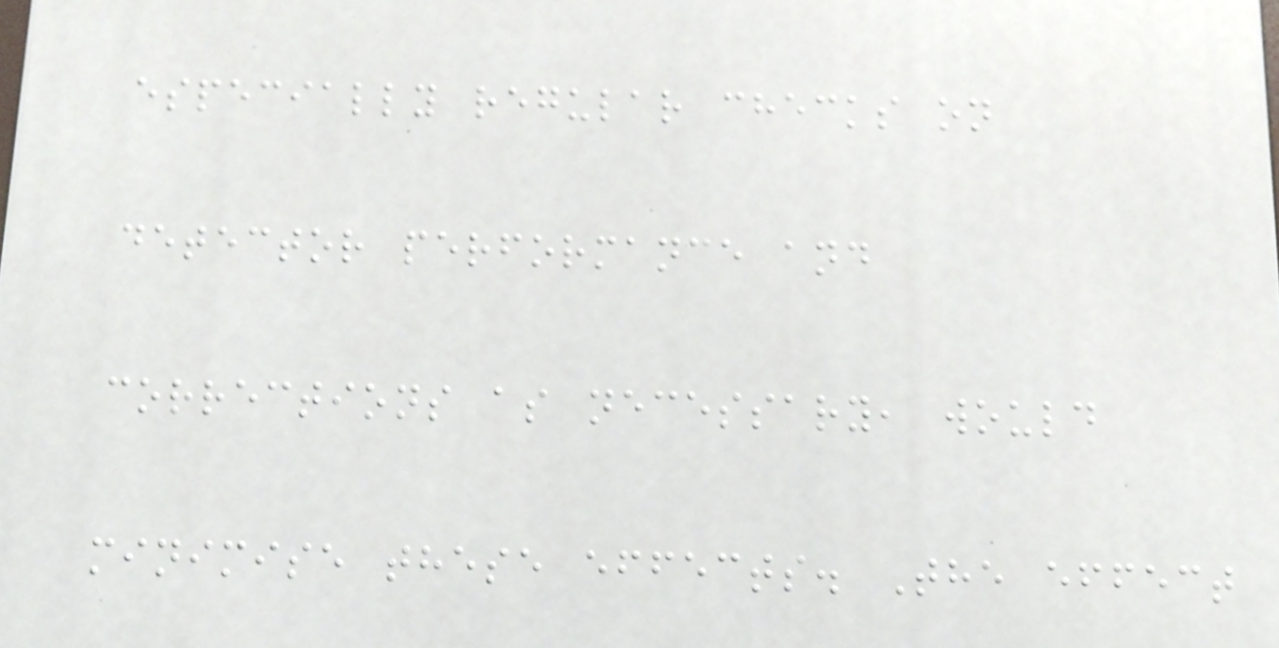especially regular checks on
detector performance and
corrections as necessary, would
minimise these effects. The effect
